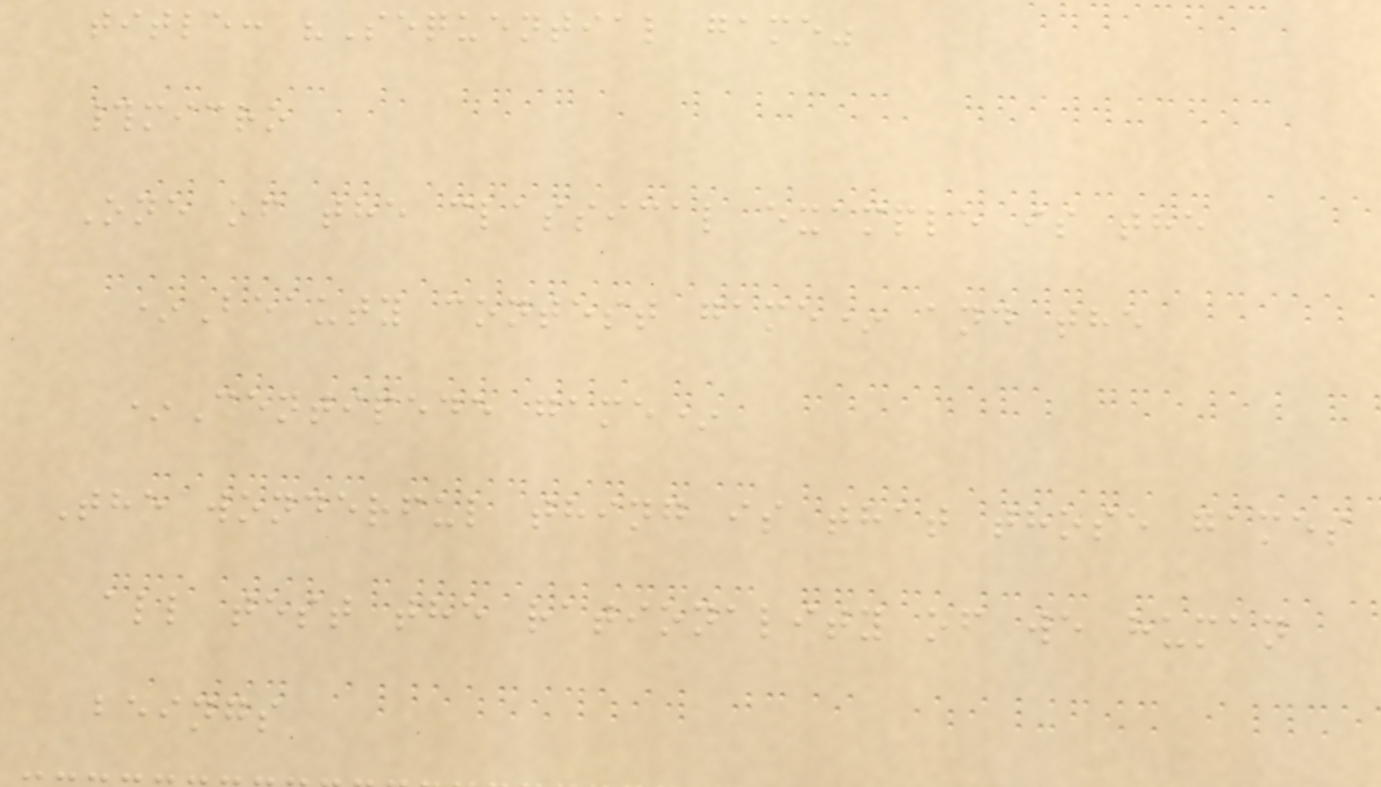title: "Sequential game"
#micro
One of the classical example is the
*Beauty contest game* and the
*Centipede game*
The wonderful thing is that those games
all test the rationality of we human
beings
